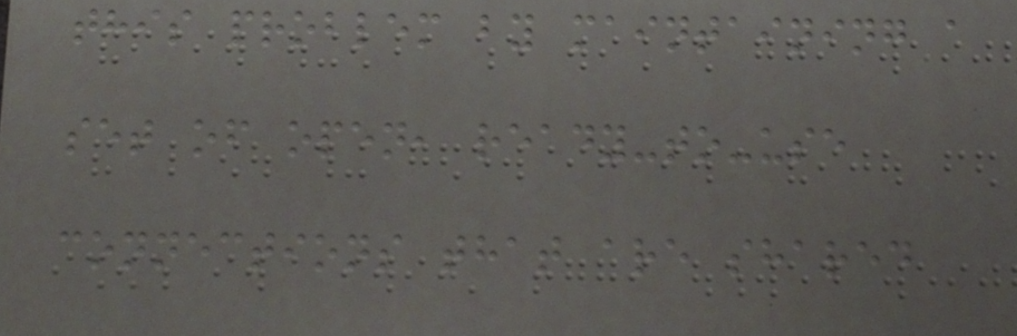this problem by maintaining a
set of open, ready-to-use
connections that are shared
